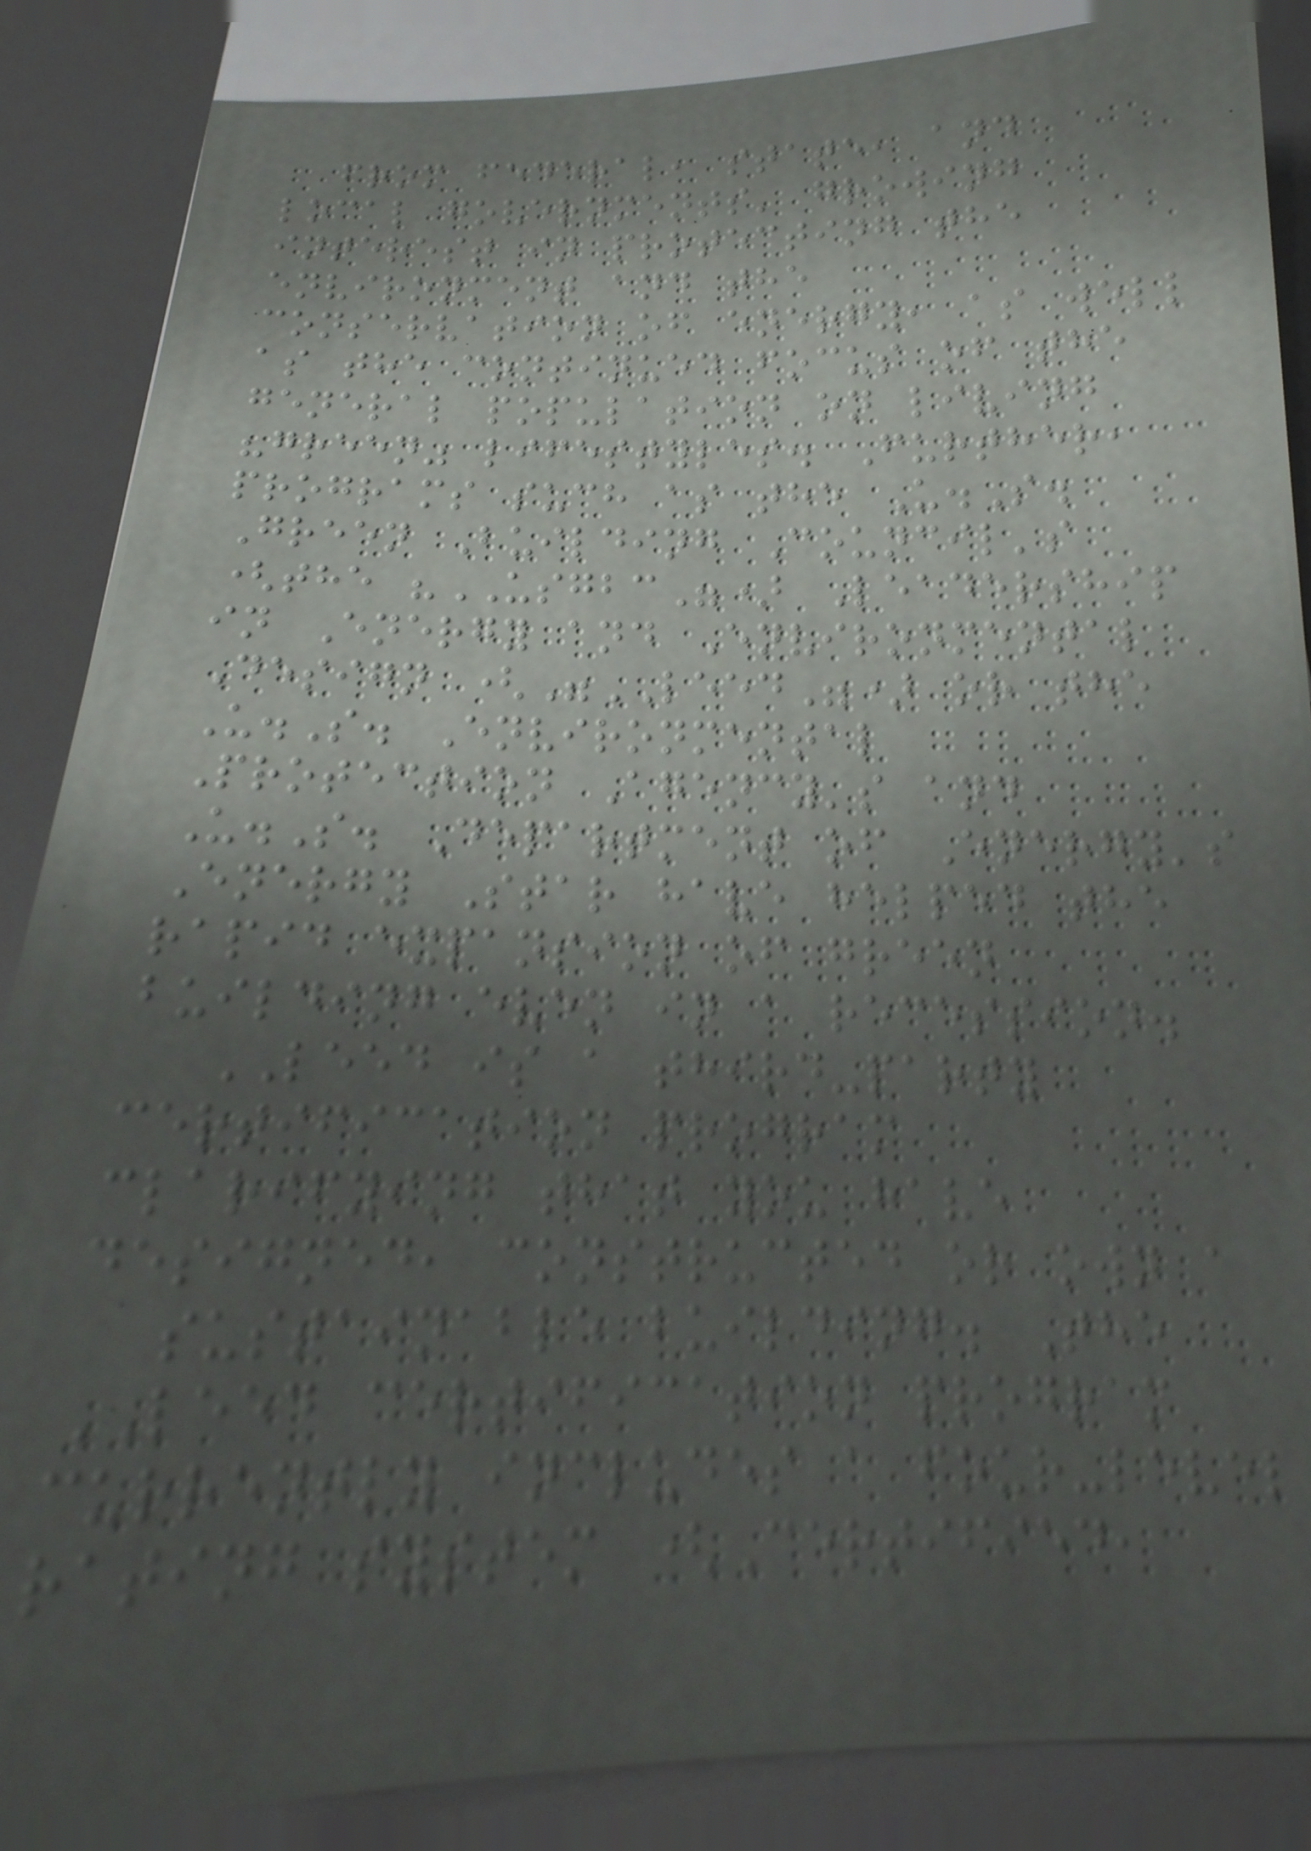from federal, state, and
local governments' growing
interest in protecting the
environment and the
conservation of energy, as well
as the continued focus of the
general population on living
"green" lifestyles. Further,
programs such as the U.S.
Green Building Council's
(the "USGBC") Leadership
in Energy and Environmental
Design ("LEED") or the
U.S. Environmental
Protection Agency's and
U.S. Department of Energy's
Energy Star have helped the
rapid expansion of green
building even in a recession.
LEED is a third-party
certification program
clarifying that you have
designed, constructed or own a
sustainable building. The
LEED certification program
currently includes a four-level
rating system (Certified,
